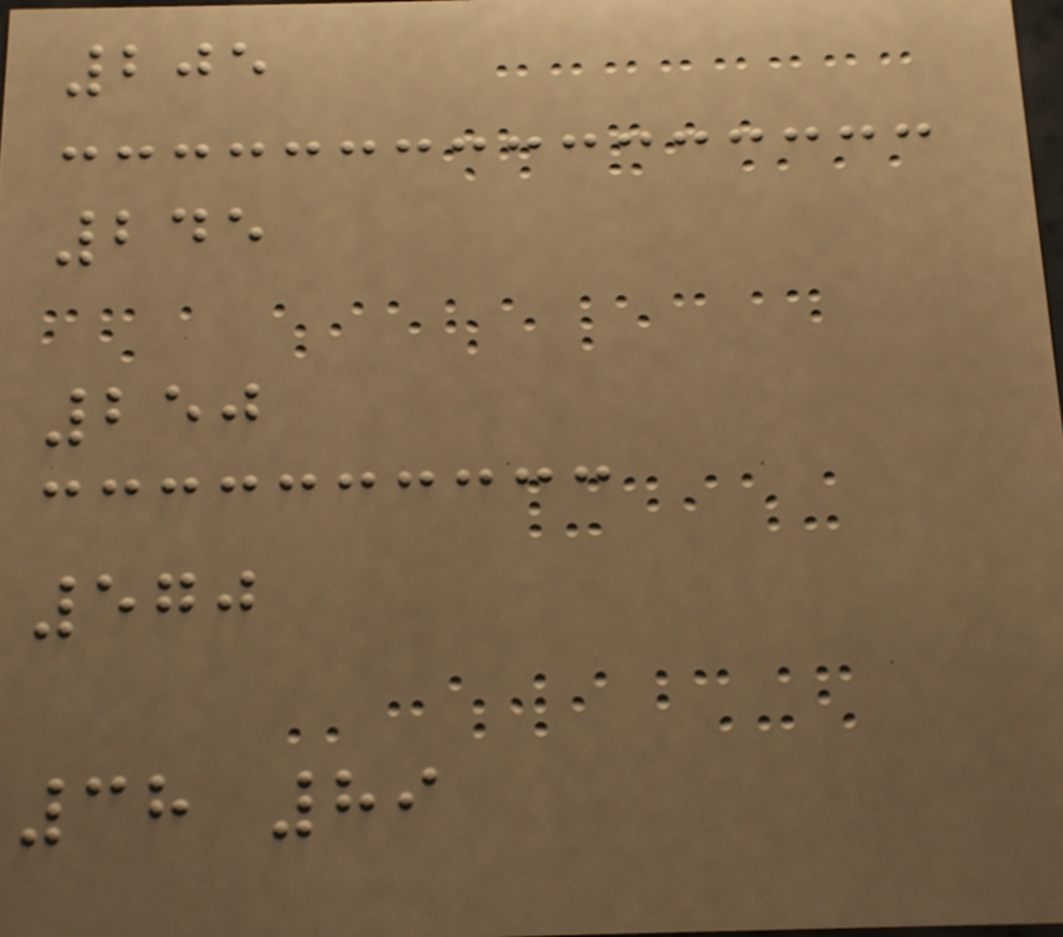205
245
250
570
38 89
